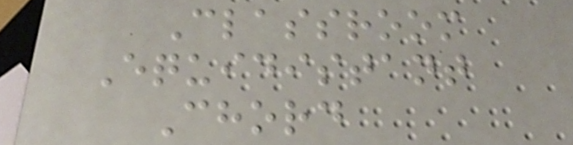Classroom
Equidistant
Chord
